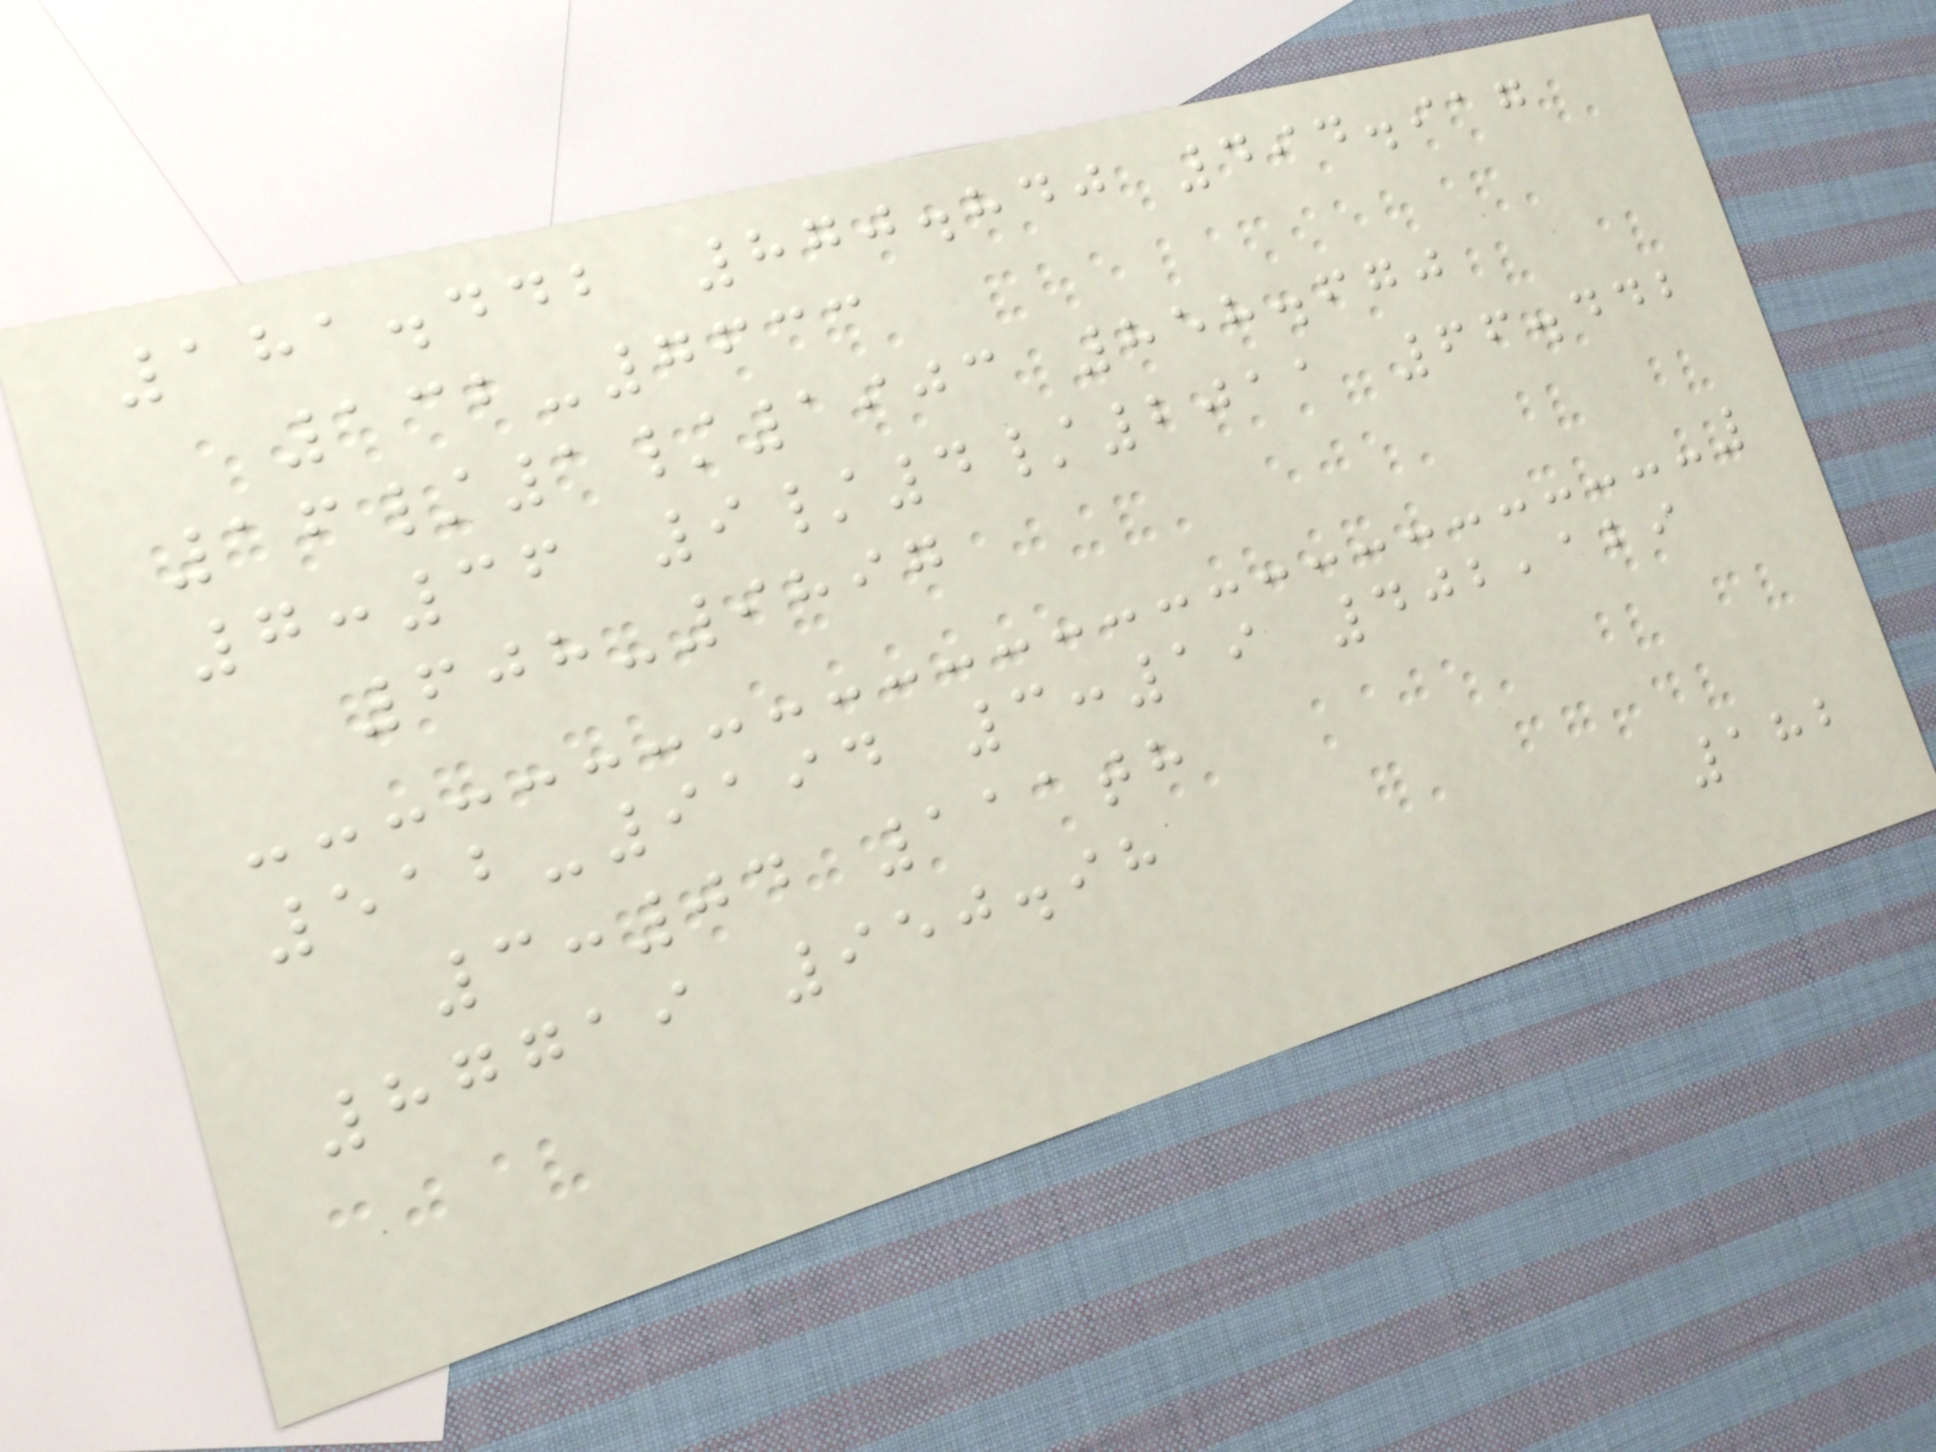181.442 870.840 494.917
132-7633
16/1/1903 858.670
7:36 9/4/2011 66.442
608-9897
512-9194 3:19 402,129
3:04 111th
87719 950.98
182
